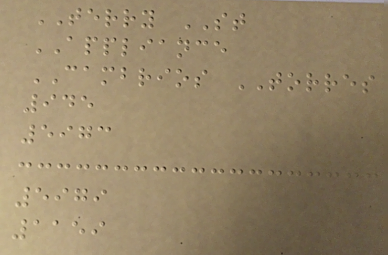TERRY ST
APPLIANCE
CAMBRIOS TORRES
945
5973
5979
1159
